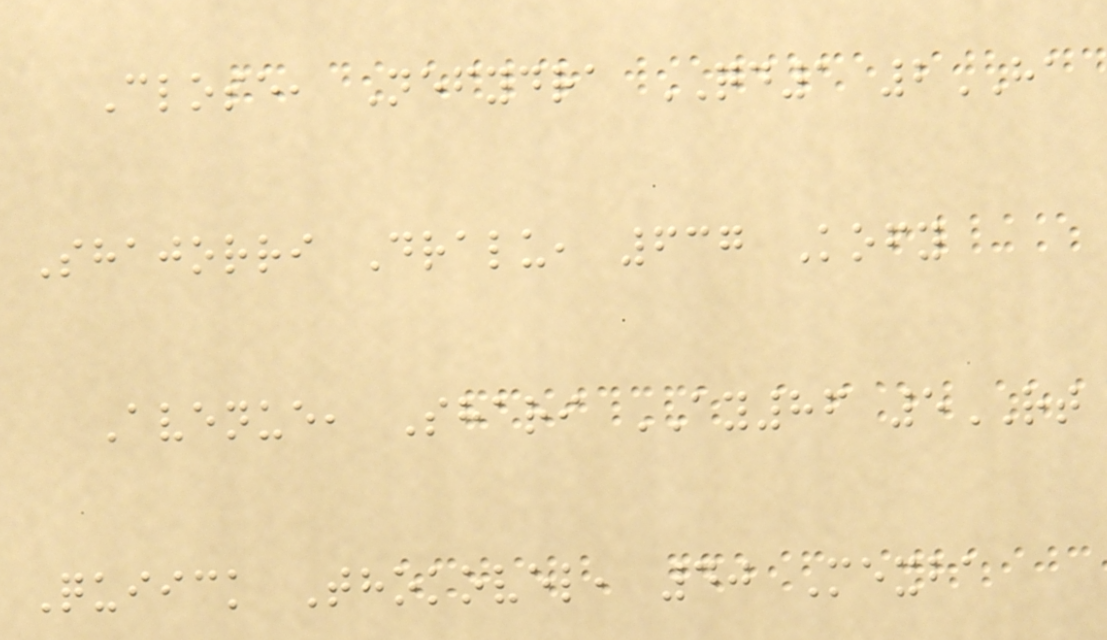Close, Nefydra QD1 2HA
Shajorri Dralu, 637 Kofy
Avenue, Shari AY86 5RT
Quiick Thokovel, 40 Mexba
